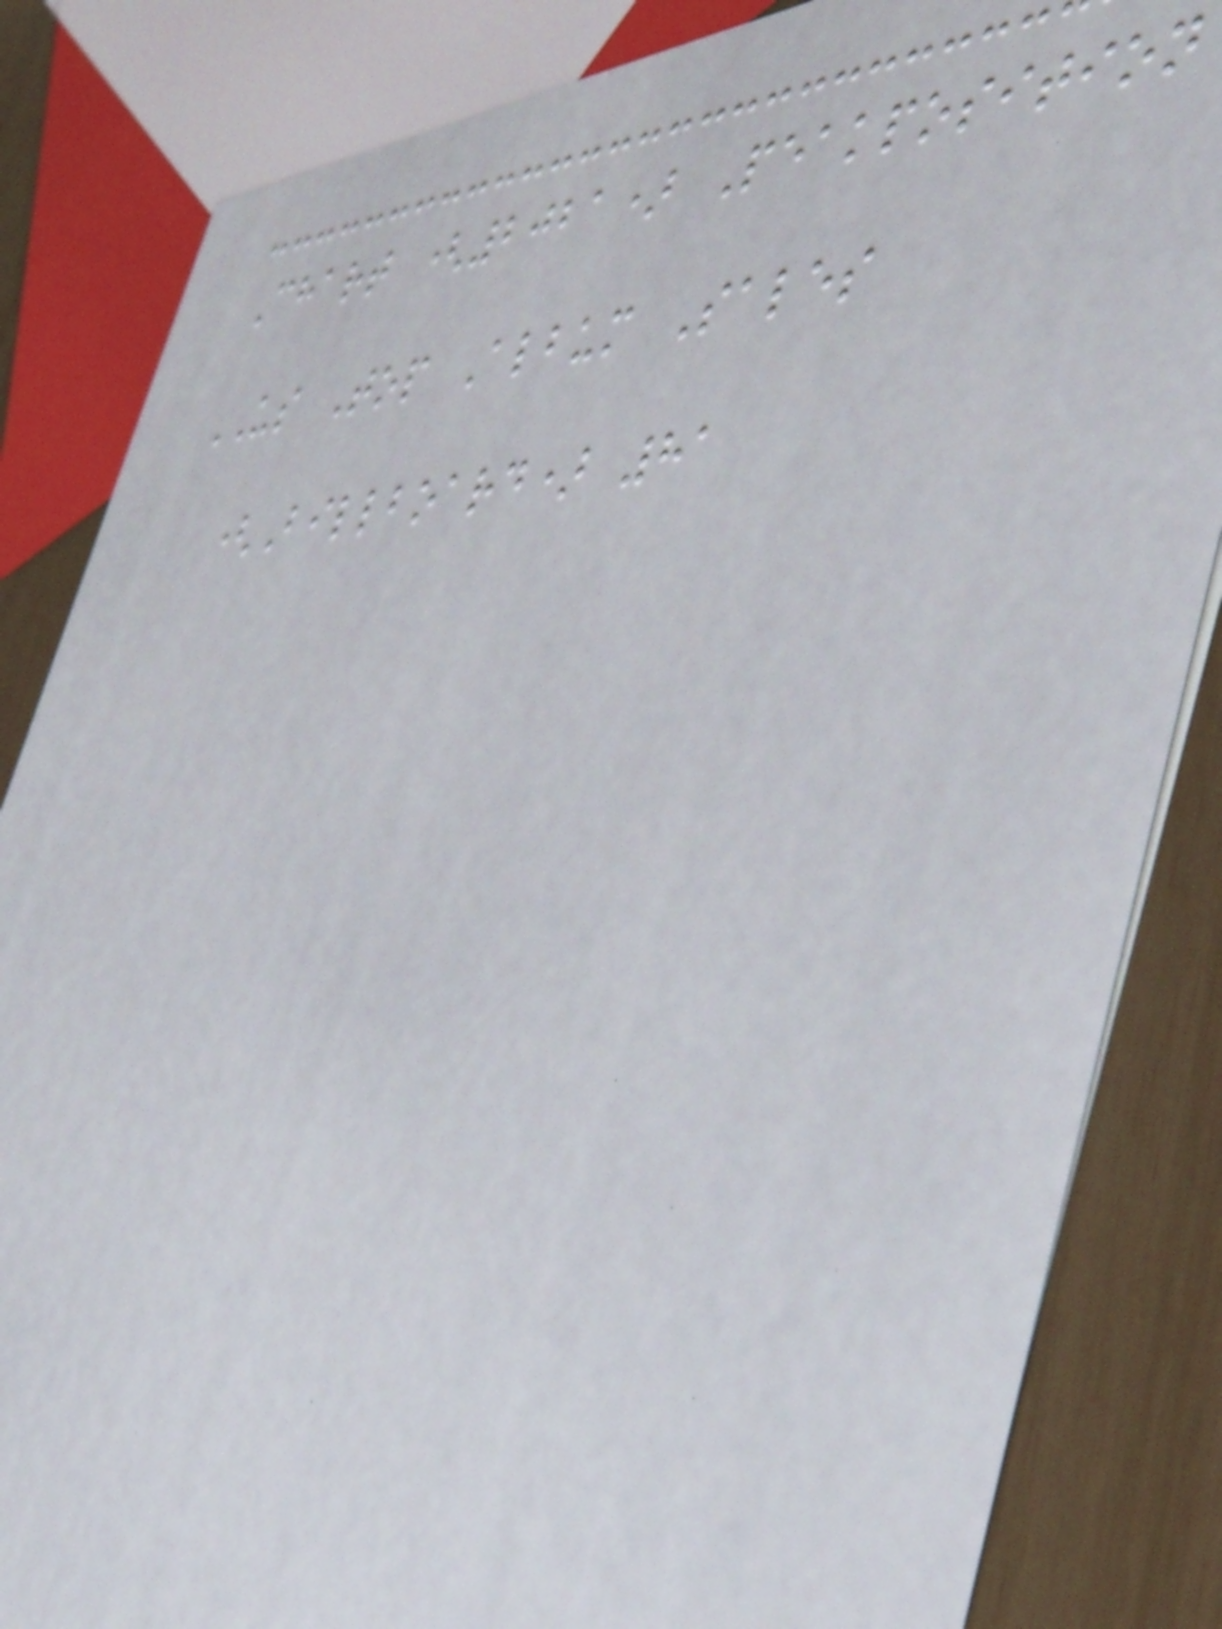Chart (2021) Peakposition
US Top Album Sales
(Billboard) 81
